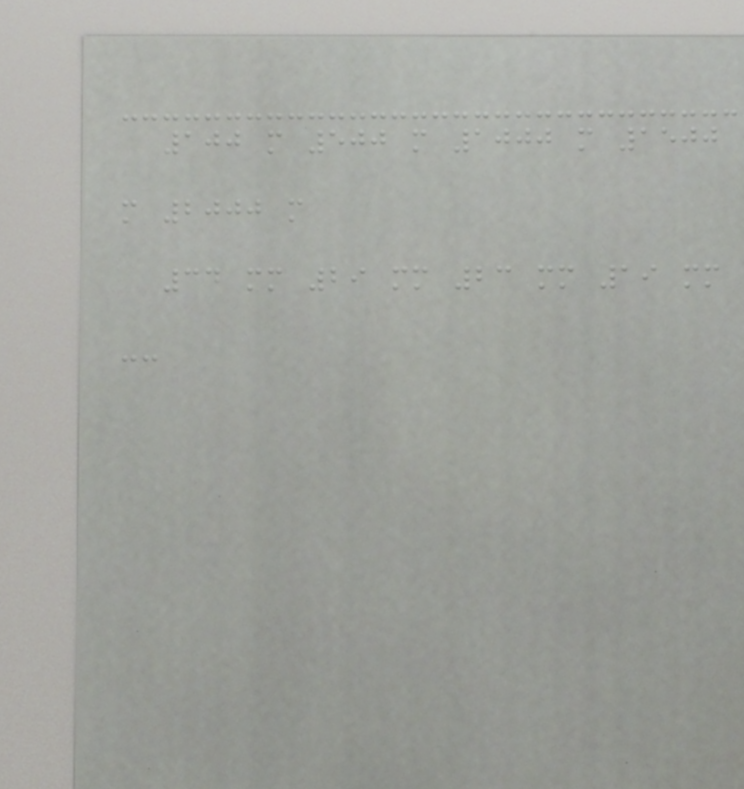100 m 500 m 1000 m 1500
m 2000 m
34 mm 29 mm 23 mm 19 mm
--
